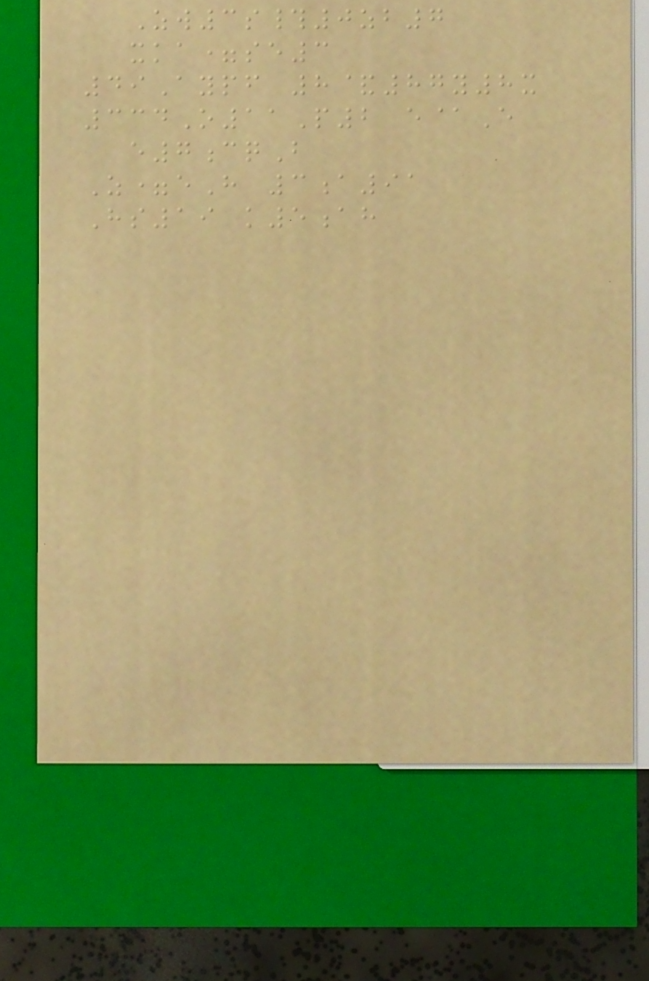Zw3s#0zb7
xka=se3
49Aypf 8&87y8x
334O11P2 e@E
e7cqB
Z=eH 3a91
Hs19 k5ah
